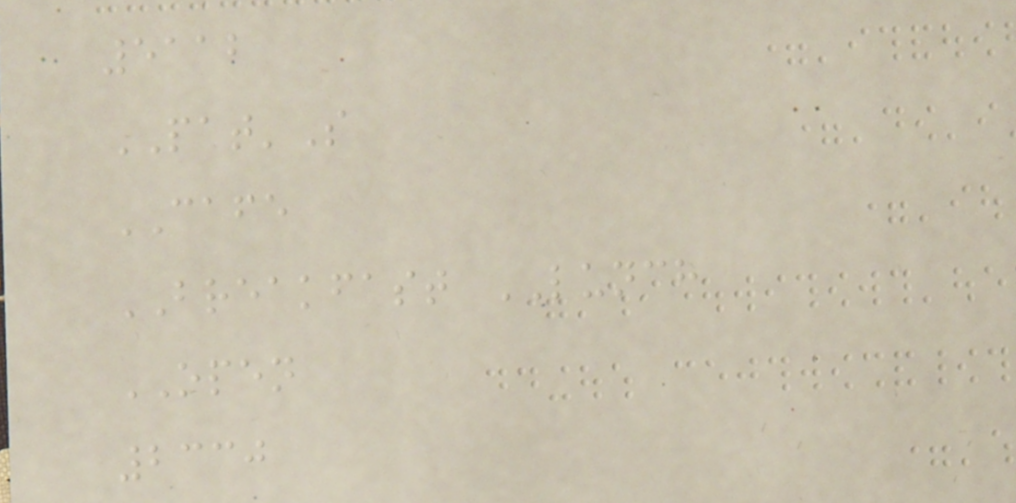5112
PAT'S
CAFE
BREAKFAST LUNCH
OPEN
2330
